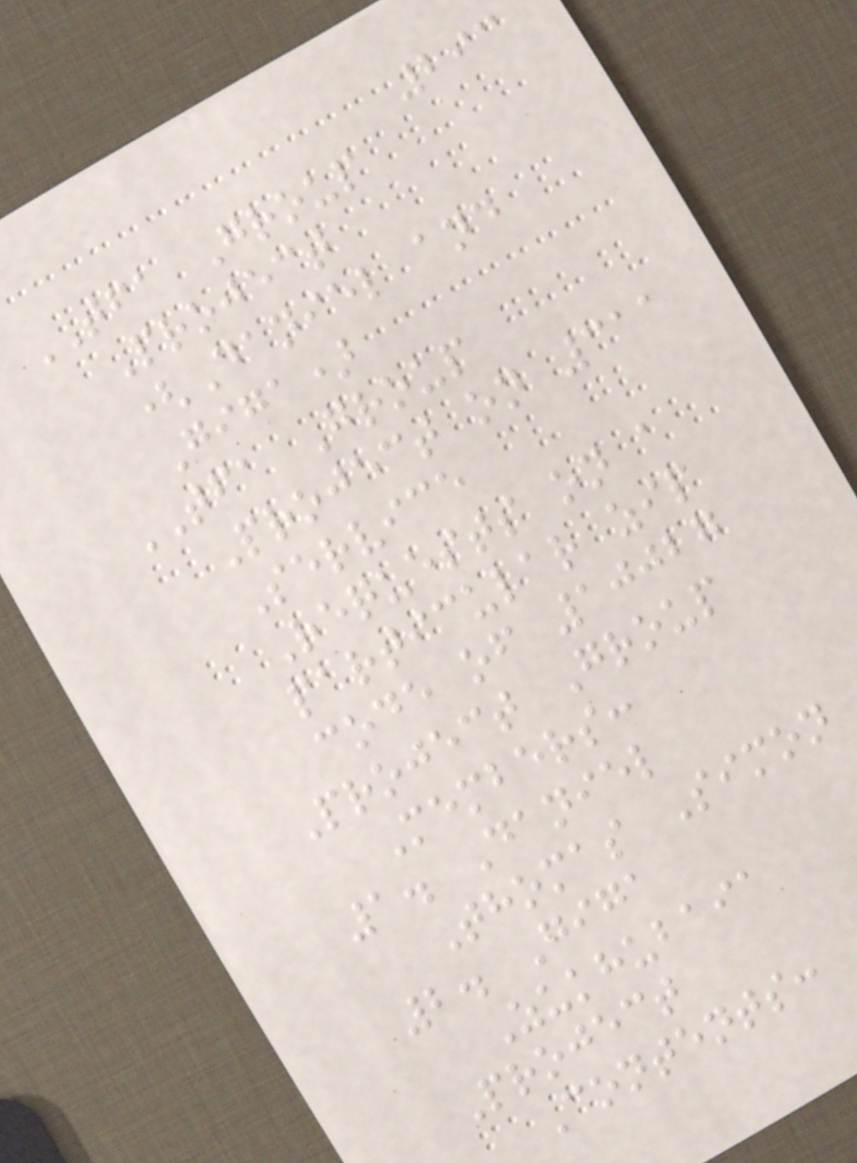293
TFA Group
Project
(Daniel and
Giga)
TFA Group
Project on 311
Service
Requests on a
particular zip
code of 10027
Project Group
Members:
1. Daniel
Thomas Simon
2. Giga
Zukhubaia
Project
Contents:
